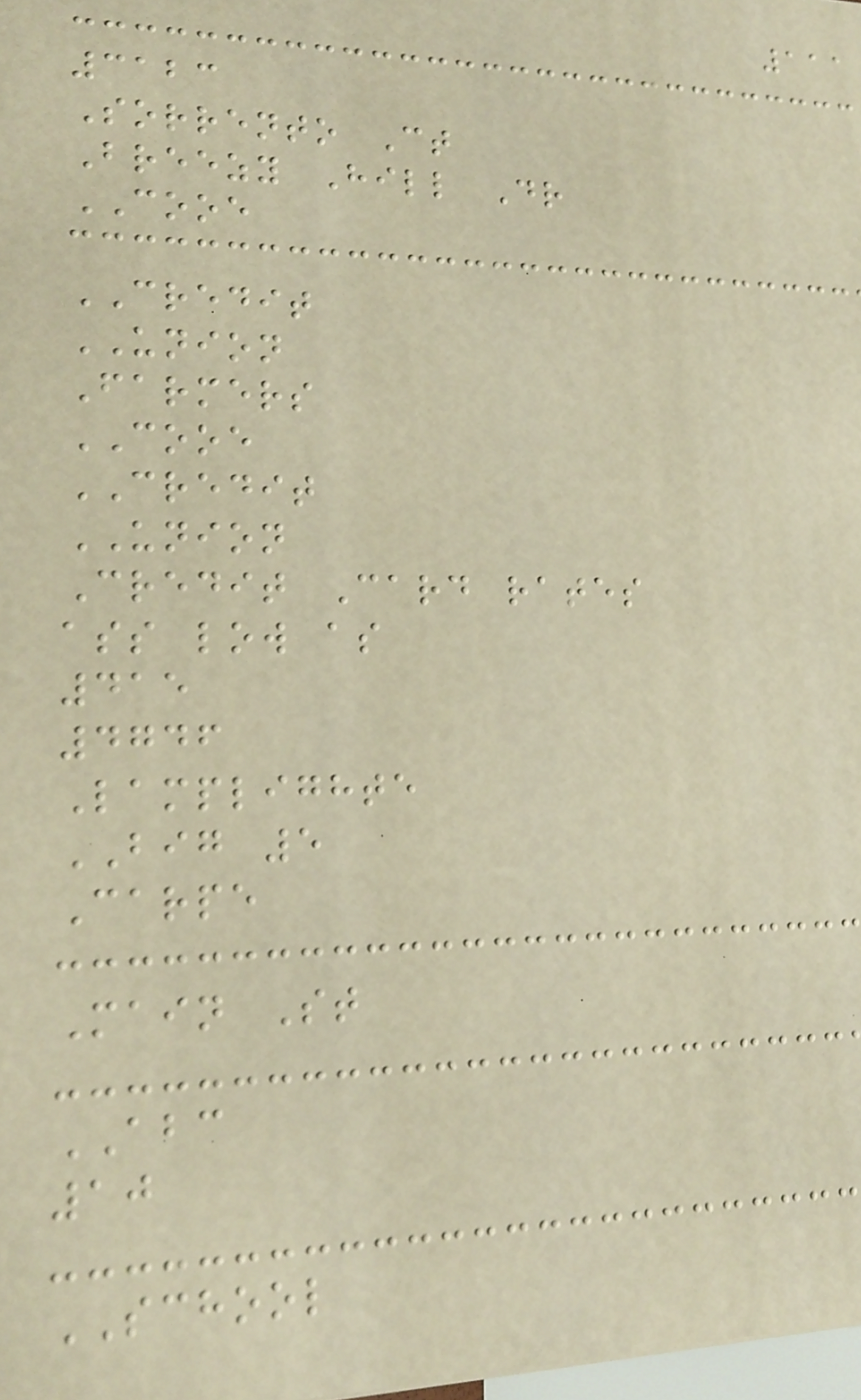111
3123
Sorrento Ct
Breezy Hill Dr
COOE
CREDIT
UNION
Farmers
COOE
CREDIT
UNION
Credit Card rates
ass low as
415
4746
Lamplighte
BIG 5
Carpe
Main St
ABC
10
SCHOOL
